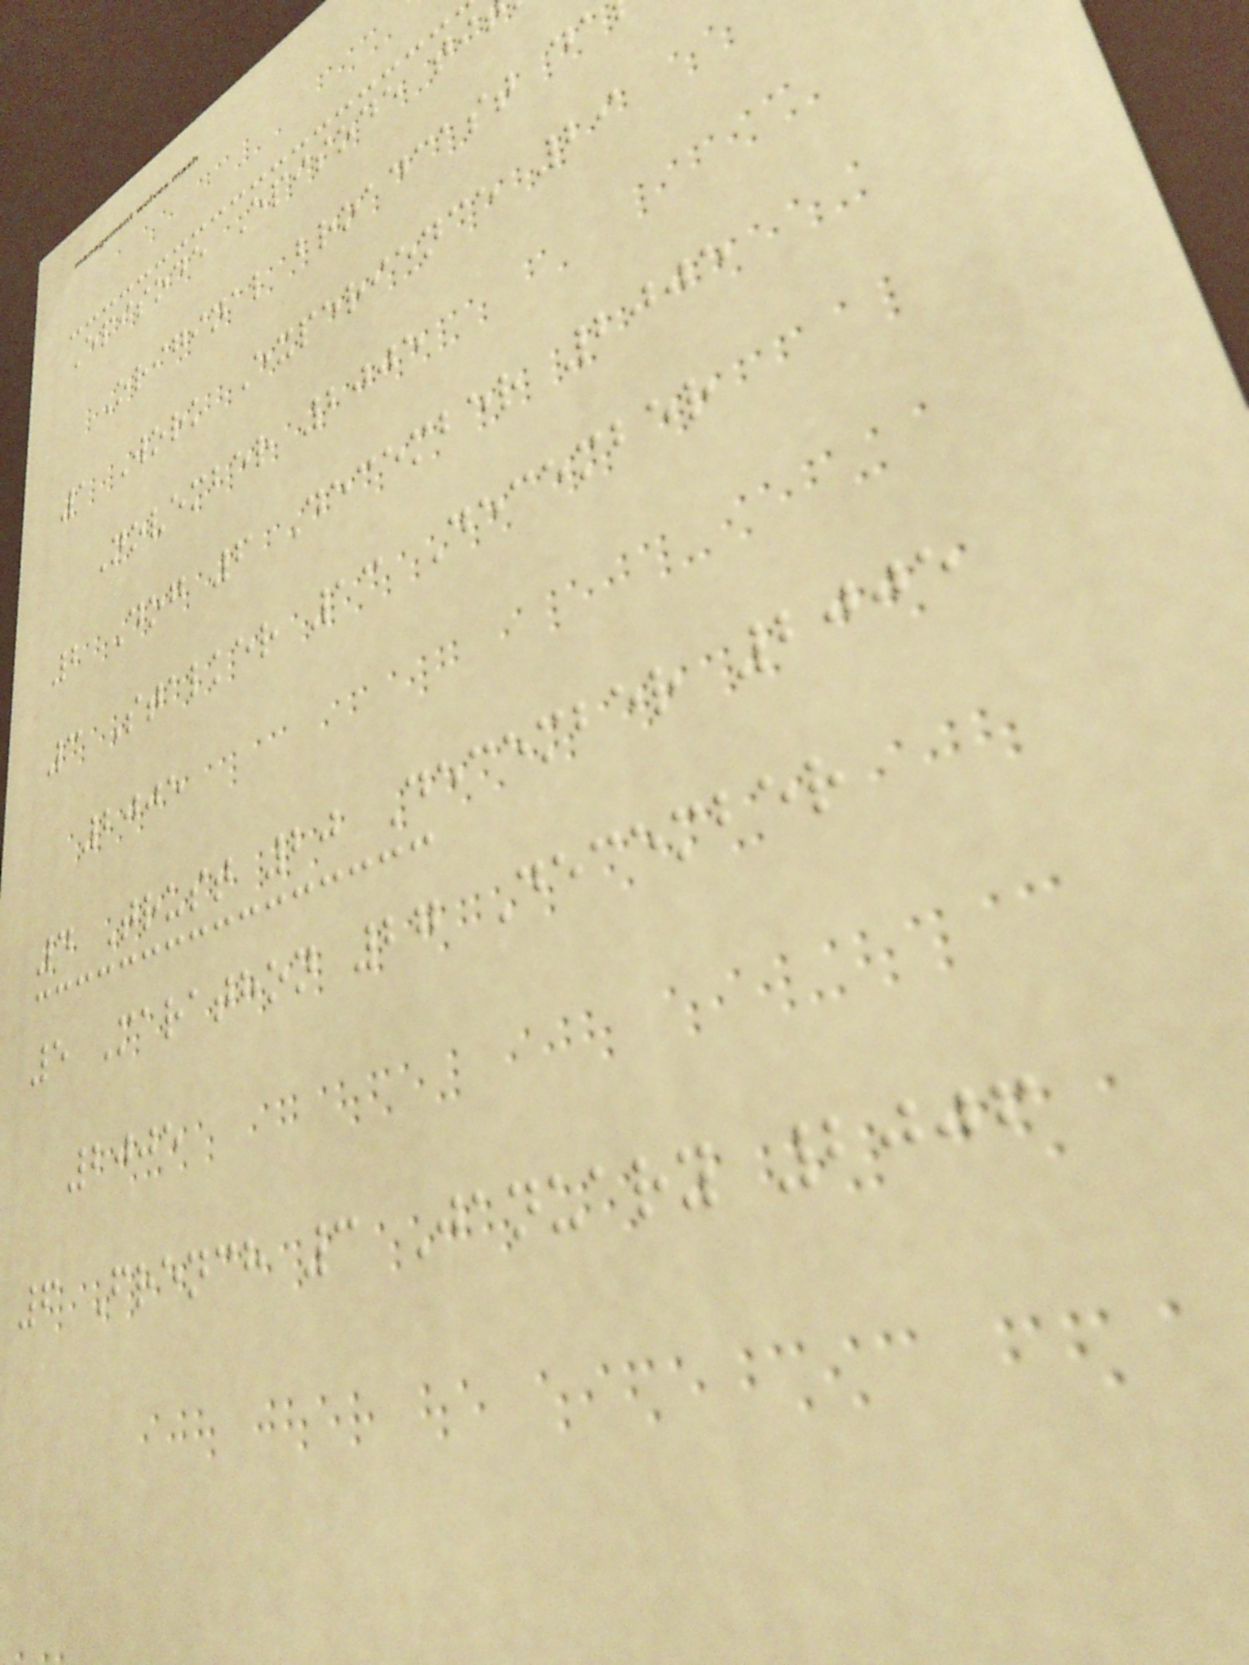Episode Episode ti
Original broadcast da
1 Work Experience 29
November 2005
2 Dog 6 December 2005
3 Stalker 13 December
2005
4 Trust 20 December 2005
5 Marathon 27 December
2005
6 French 3 January 2006
